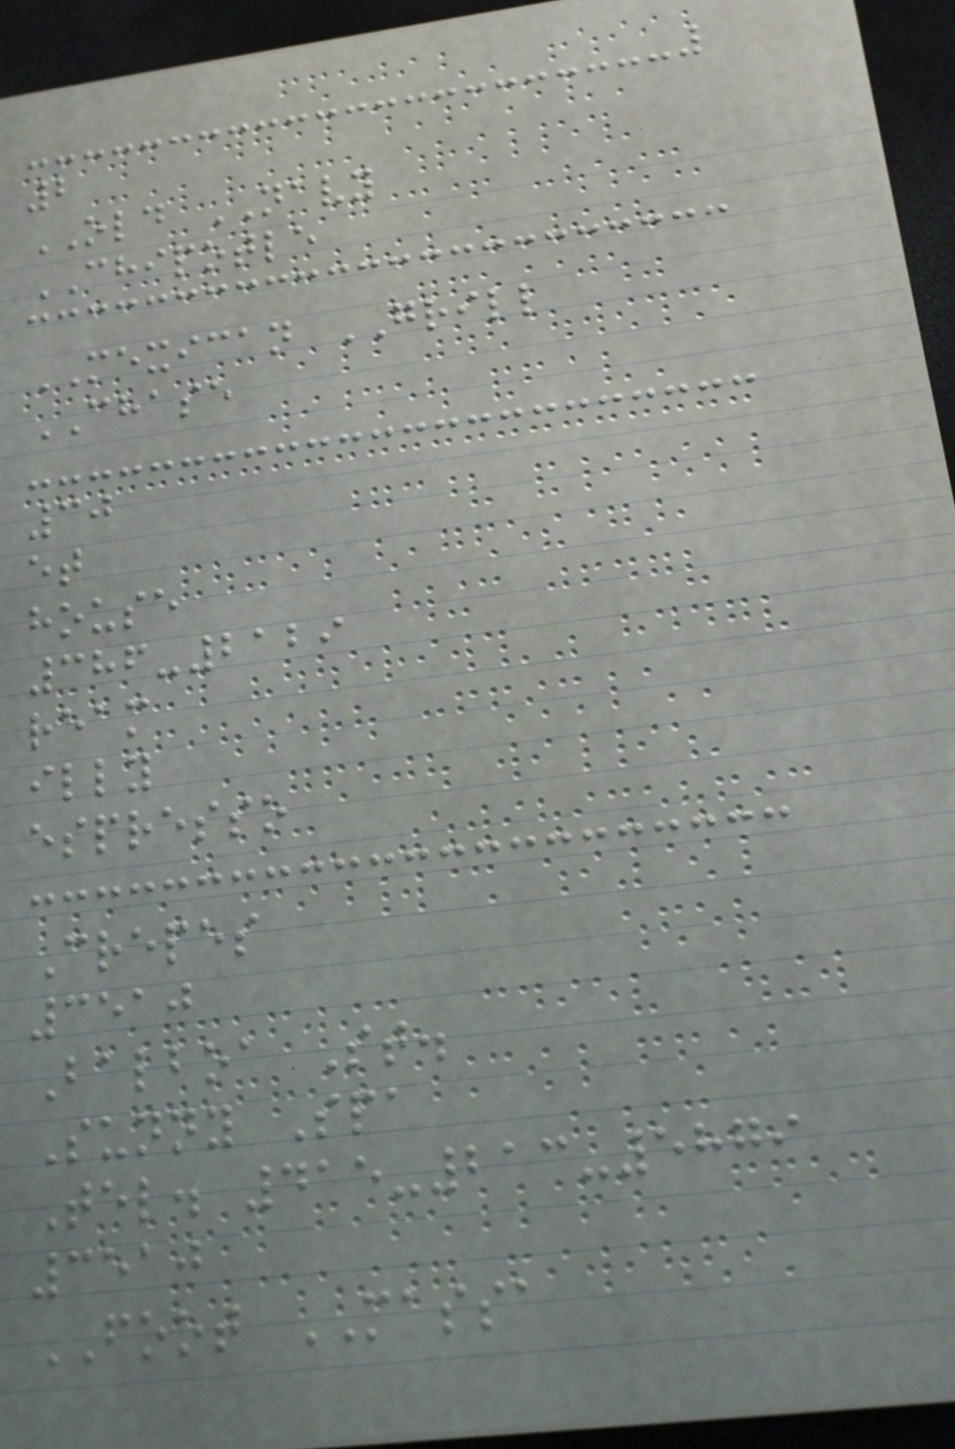2
OLD NAVY
CHIPOTLE
MEXICAN GRILL
CHASE
30
et
house
386-2129
ream
illy
espresso
Crepes
3510
Balboa St.
Sunny Spa
Tel. 415-213-5879
3510
FOOT MASSA
